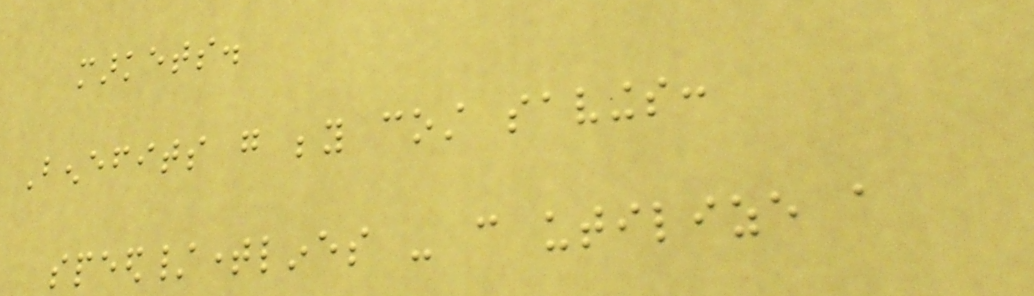markets.
Benefits go beyond cost savings:
speed/timelines - can utilize a
